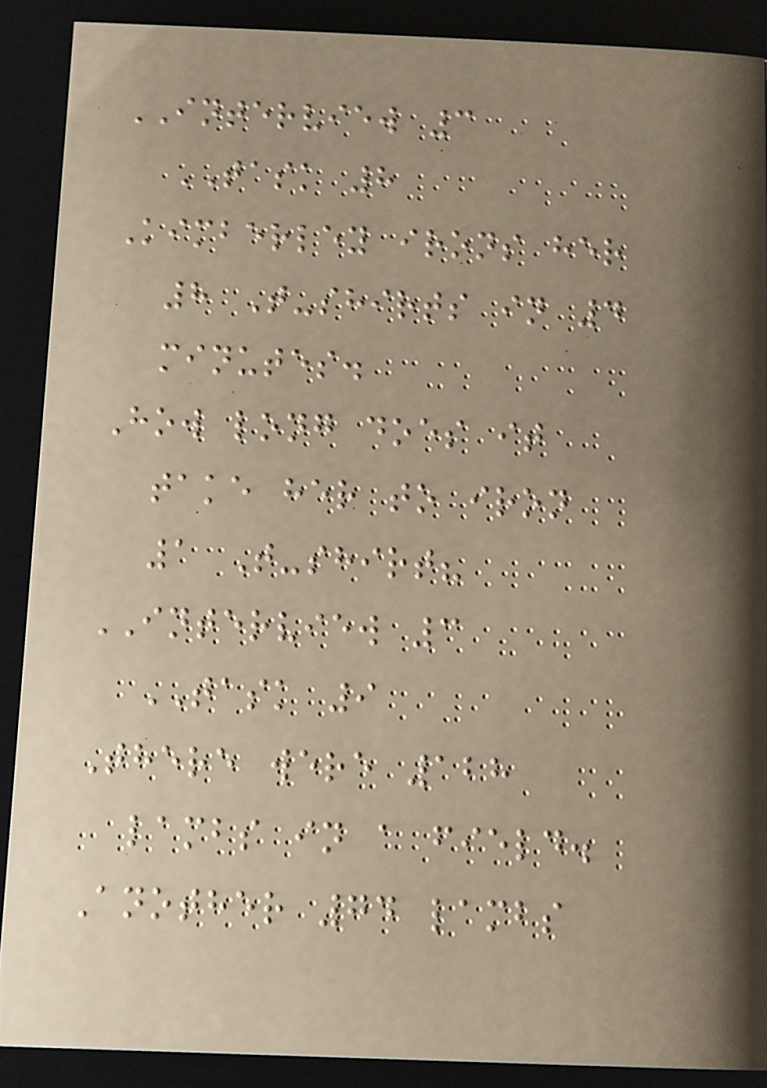INTERVIEW 3
TASK 8
Kimberley irons her
8 T-shirts in 4
minutes.
How long does it
take her to iron
1 T-shirt?
INTERVIEW 3
TASK 9
There were 128
lambs in a field.
Another 74 lambs
